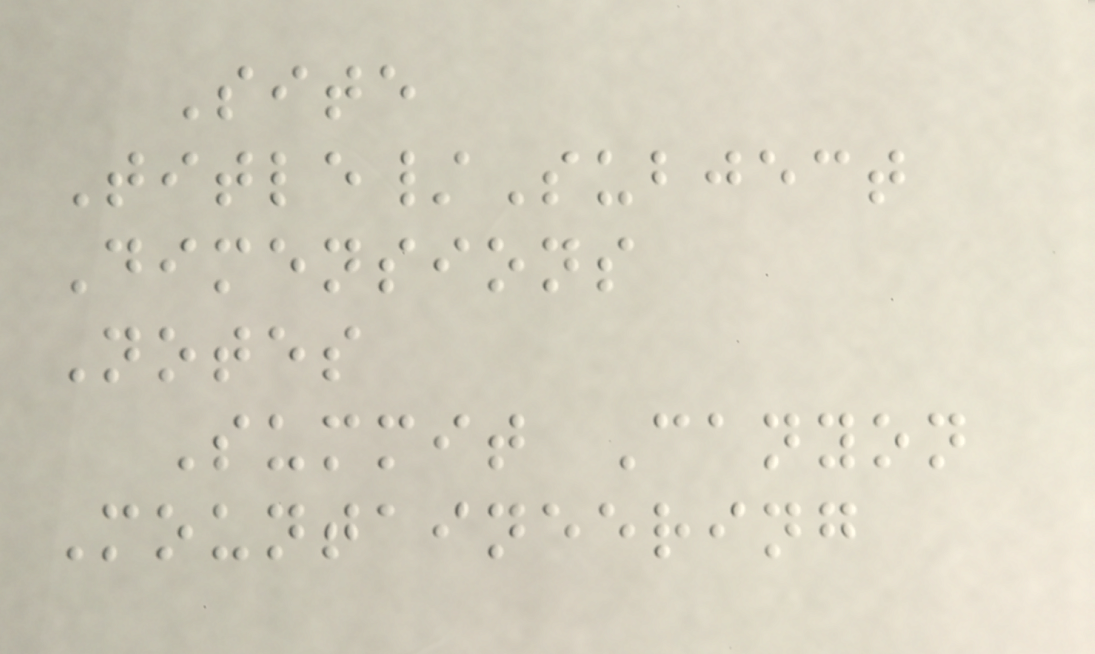Site
Title/Subject
Dimensions
Notes
Summit Canyon
Mountaineering
